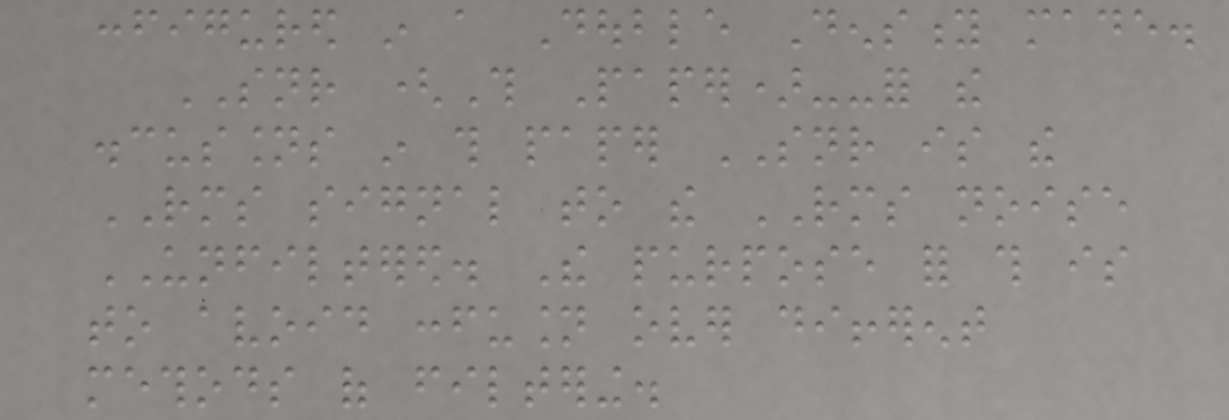configured in a Double Density made.
SNR (This Paper)--for the
discussions in this paper SNR is the
RMS signal to the RMS noise
UNFILTERED. The purpose for this is
to avoid confusion over different
methods of filtering.
